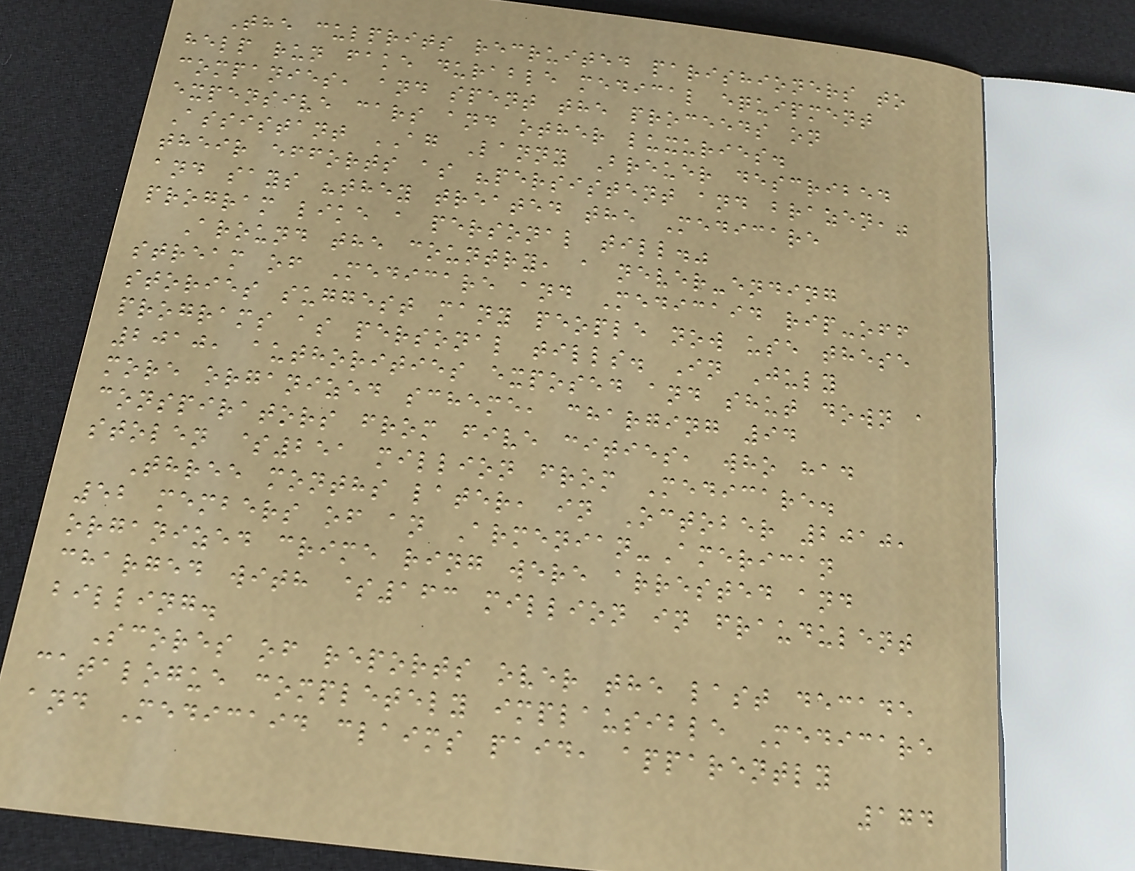The culprits recruited parishioners to
help run fake durable medical equipment
companies, and spent the proceeds on
expensive cars and other luxuries.
Assistant AG Lanny Breuer described
their efforts as "persistent and brazen,"
and says "they treated the Medicare
program like a personal till."
Around the country, a never-ending
stream of Medicare and Medicaid rip-off
stories suggest many people now use these
programs as personal tills. In July
2010, authorities exposed and shut down a
more organized scheme, charging 94
conspirators from five cities, who had
stolen $251 million from Medicare.
Three months later, in October 2010,
52 members of an Armenian-American
organized crime ring were arrested and
charged with $163 million in fraudulent
billing.
Scores of reports over the last decade
catalogue completely implausible Medicare
and Medicaid claims paid, apparently
174
